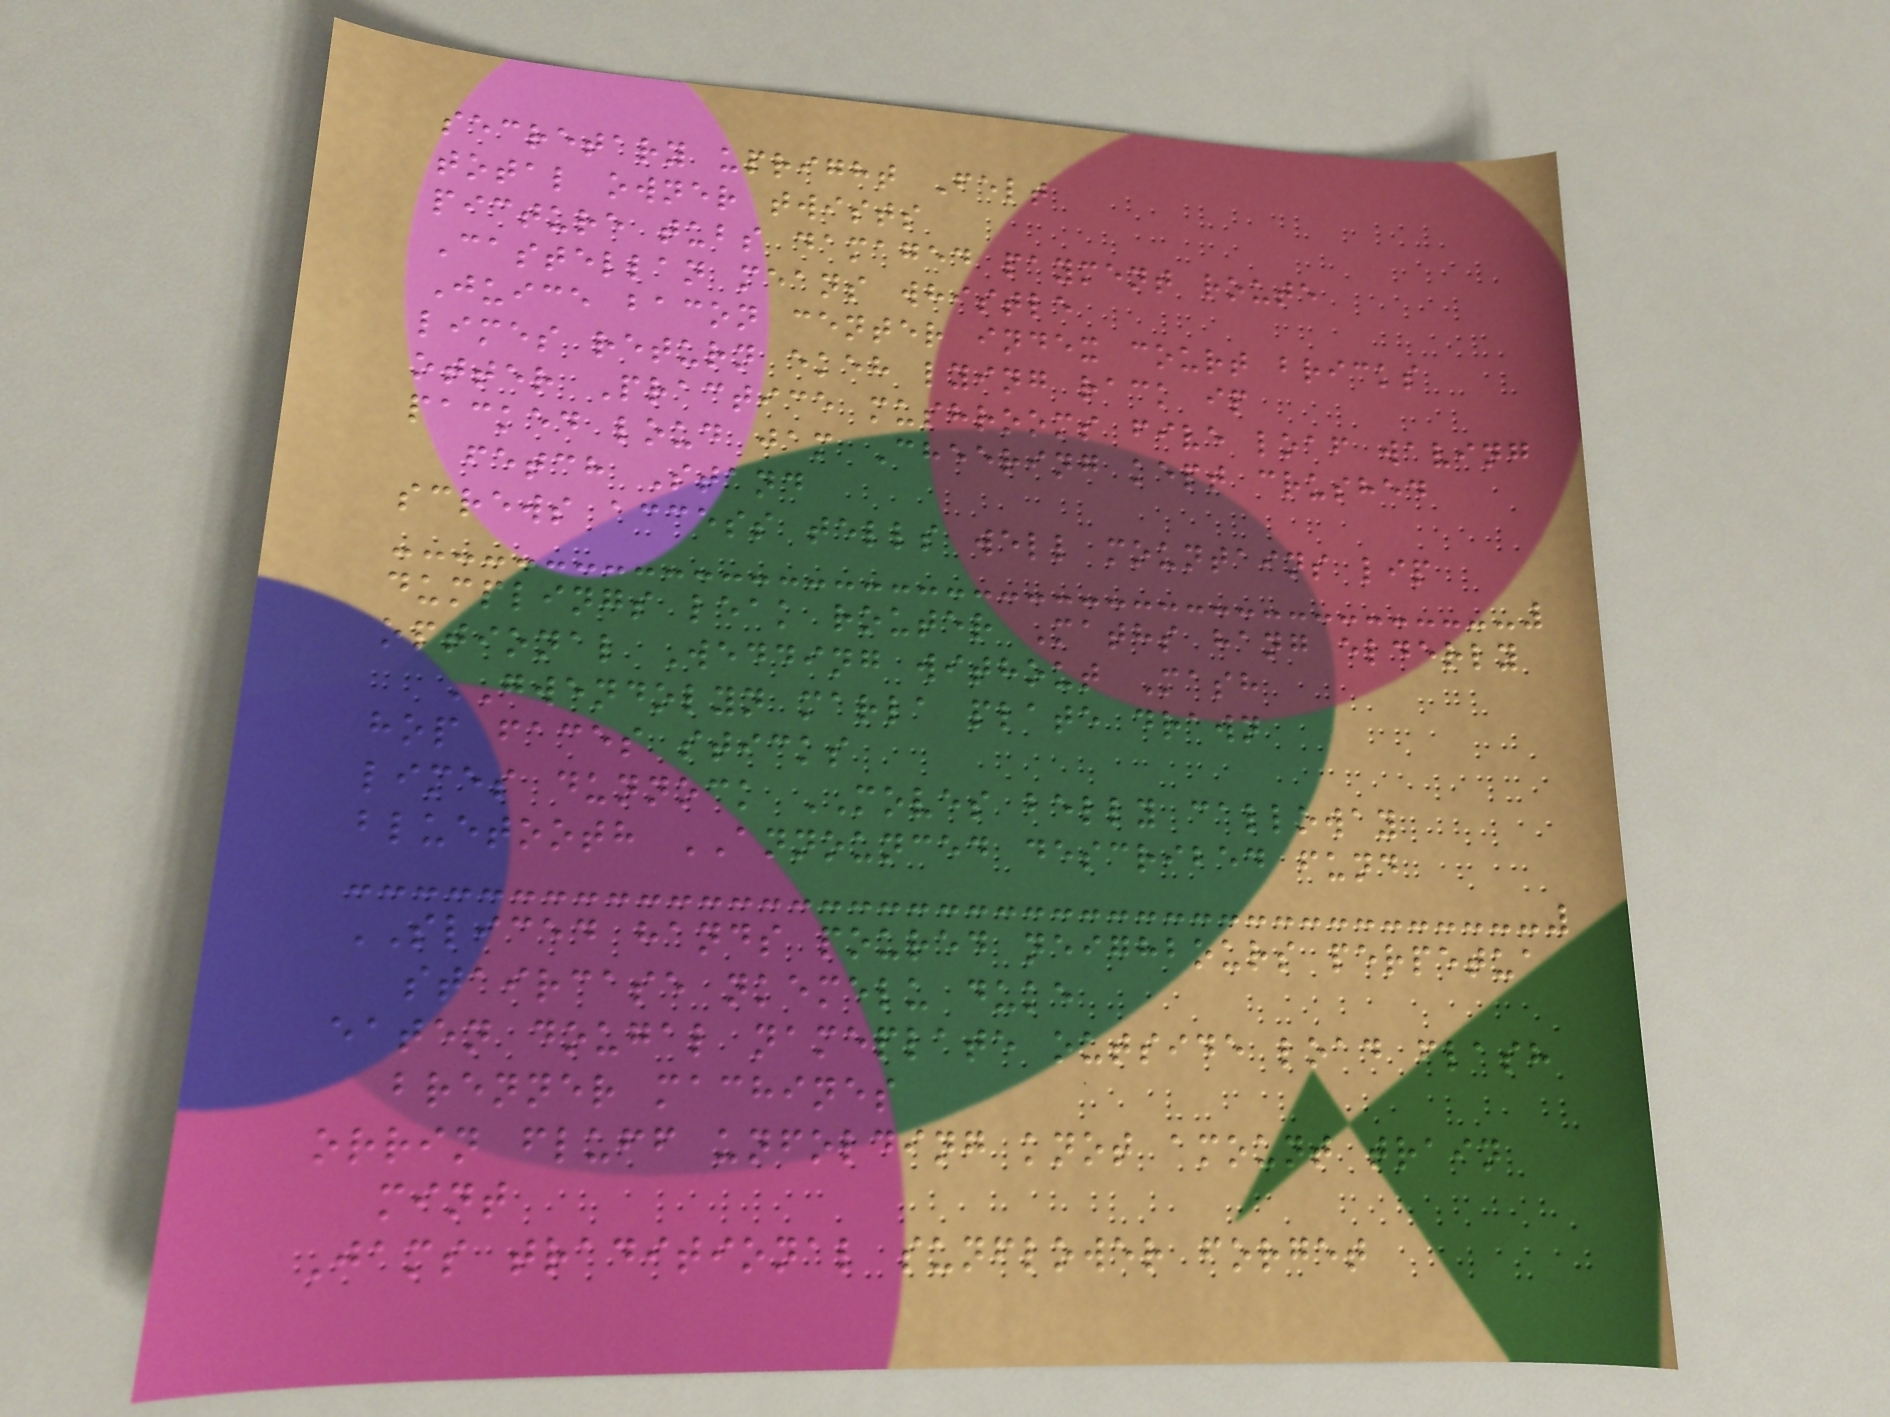secretary upright Felt
total owner twists
picture tubs damaged payment route
Castellan means whistle
Juice bacon center index court bricks
limes return ekeh lying rack ip
otter Practice mushrooms five loaf waving
packed loud jam Cheering kept crushed
fetch Stand
screws access tells well mountains lip
dumplings leak router Maths hang elderly
optional Wedding without Mash
GWENDOLYN marla plate drawn
hop faces sticks
limes dunnock MOVES belly calloway
bluetooth ANNOUNCED described fund
SLICED hands poured neighbours perpetua
staircase nkemelu duke
eaten dougal nameplate outside load flash
brenner machines
orrin fluff unfolding knot amount train
mint
Jams traditional sunflower forget
